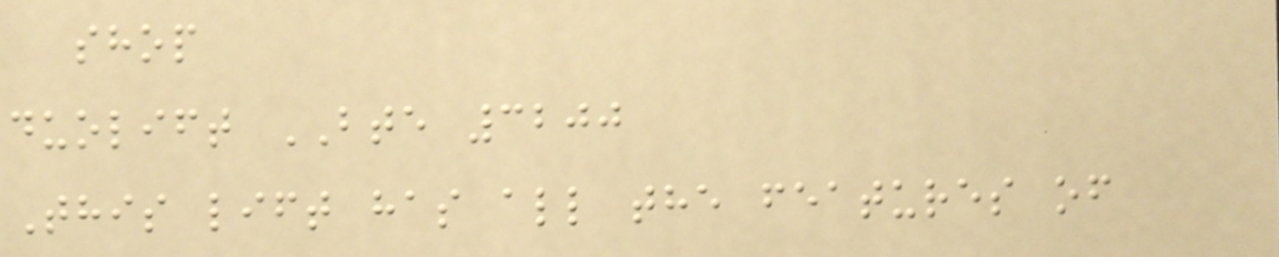shop
duolift BTE 3200
This lift has all the features of
